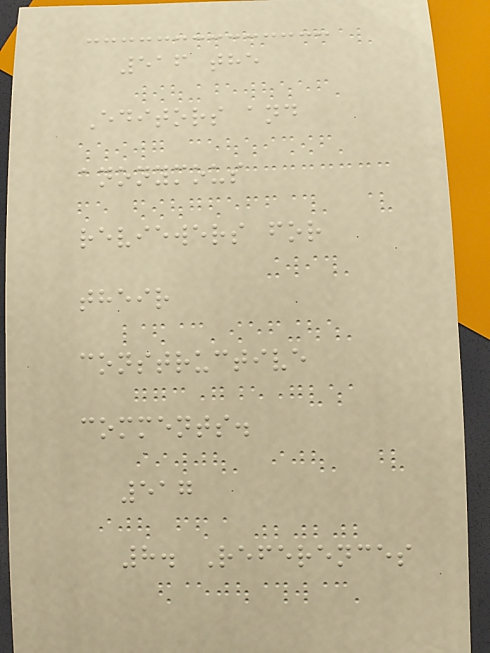516 the
Editors and
anonymous
reviewers for
their
constructive
comments.
517
8. References
